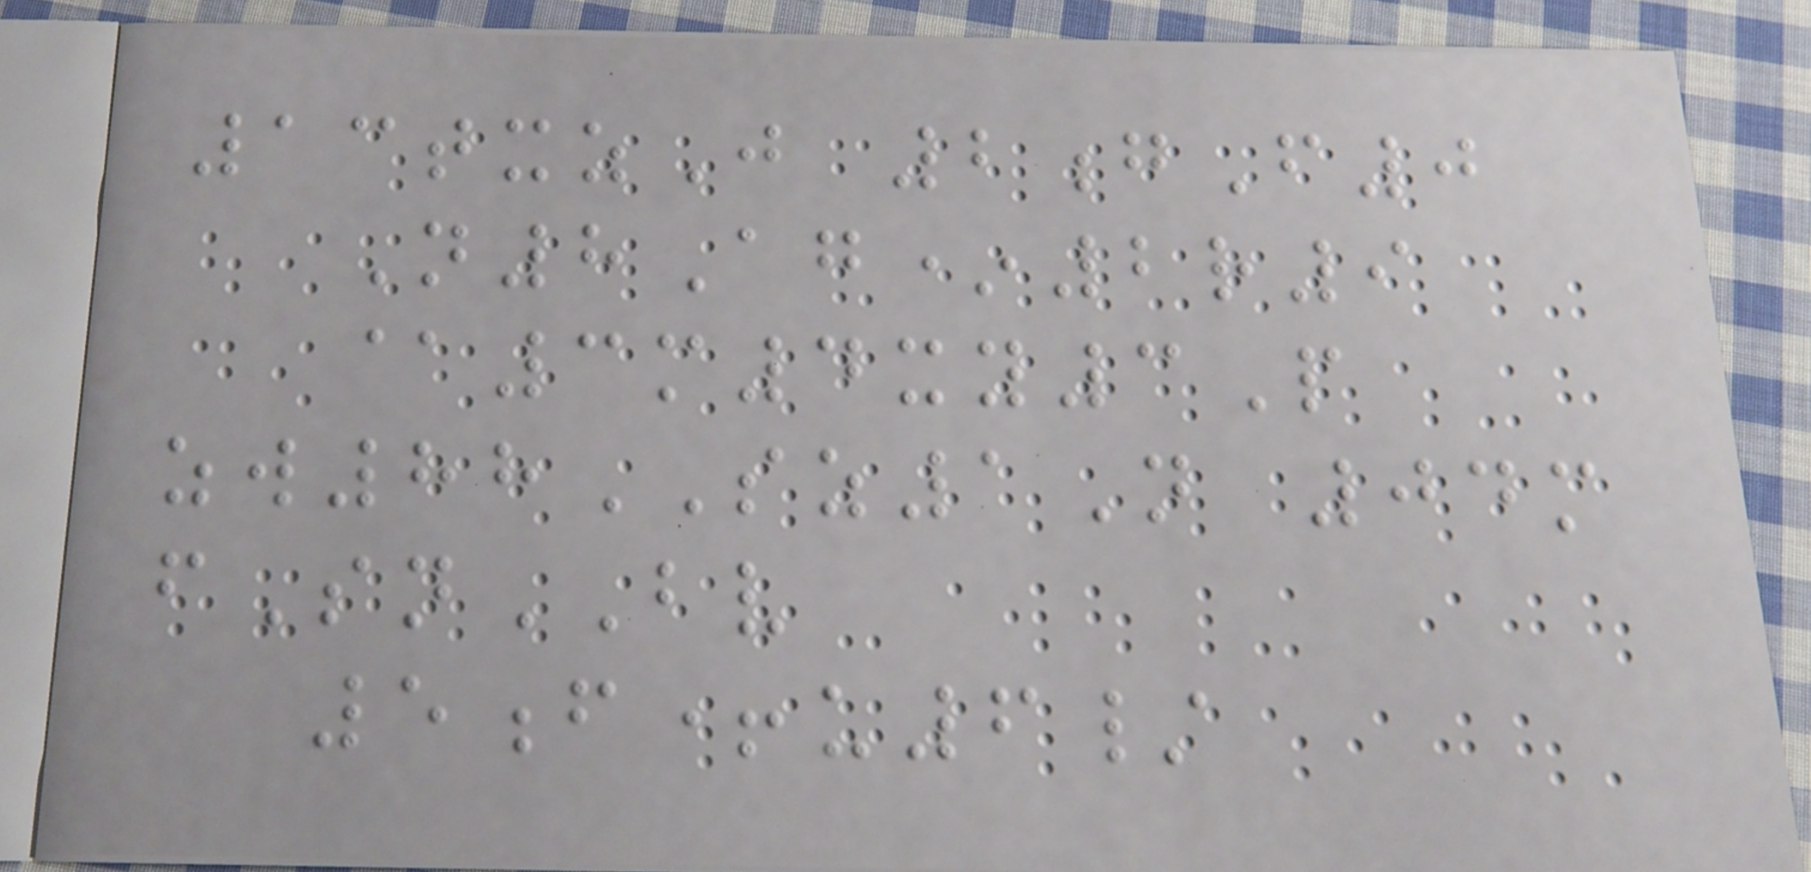13txzJ 2gF0
N8Ag*2r9
@3m4xy3P
zw88SZ1N 04m
fSnBV
5f+u6/
